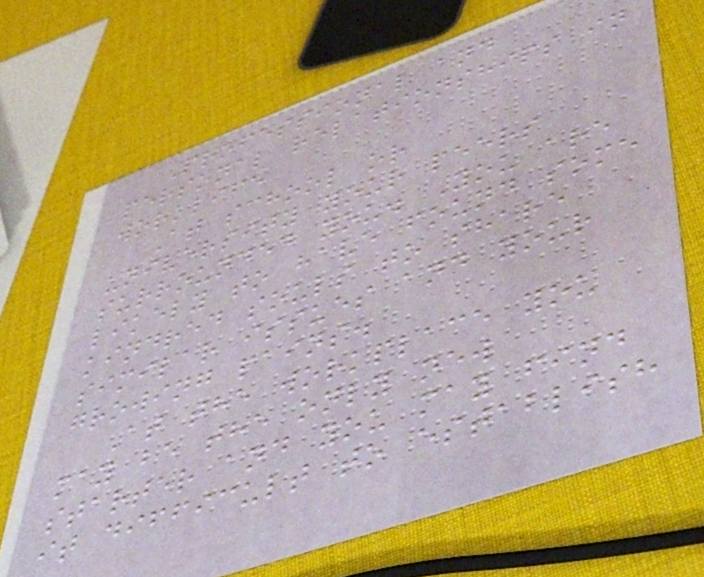Professional and
personal relationships in
worklife
At school or
university your peers
surrounded you. You are
likely to have found some
kindred souls to share
similar issues and your
growing pains.
At the workplace you
may be the only new
starter and you may find
it difficult to establish
